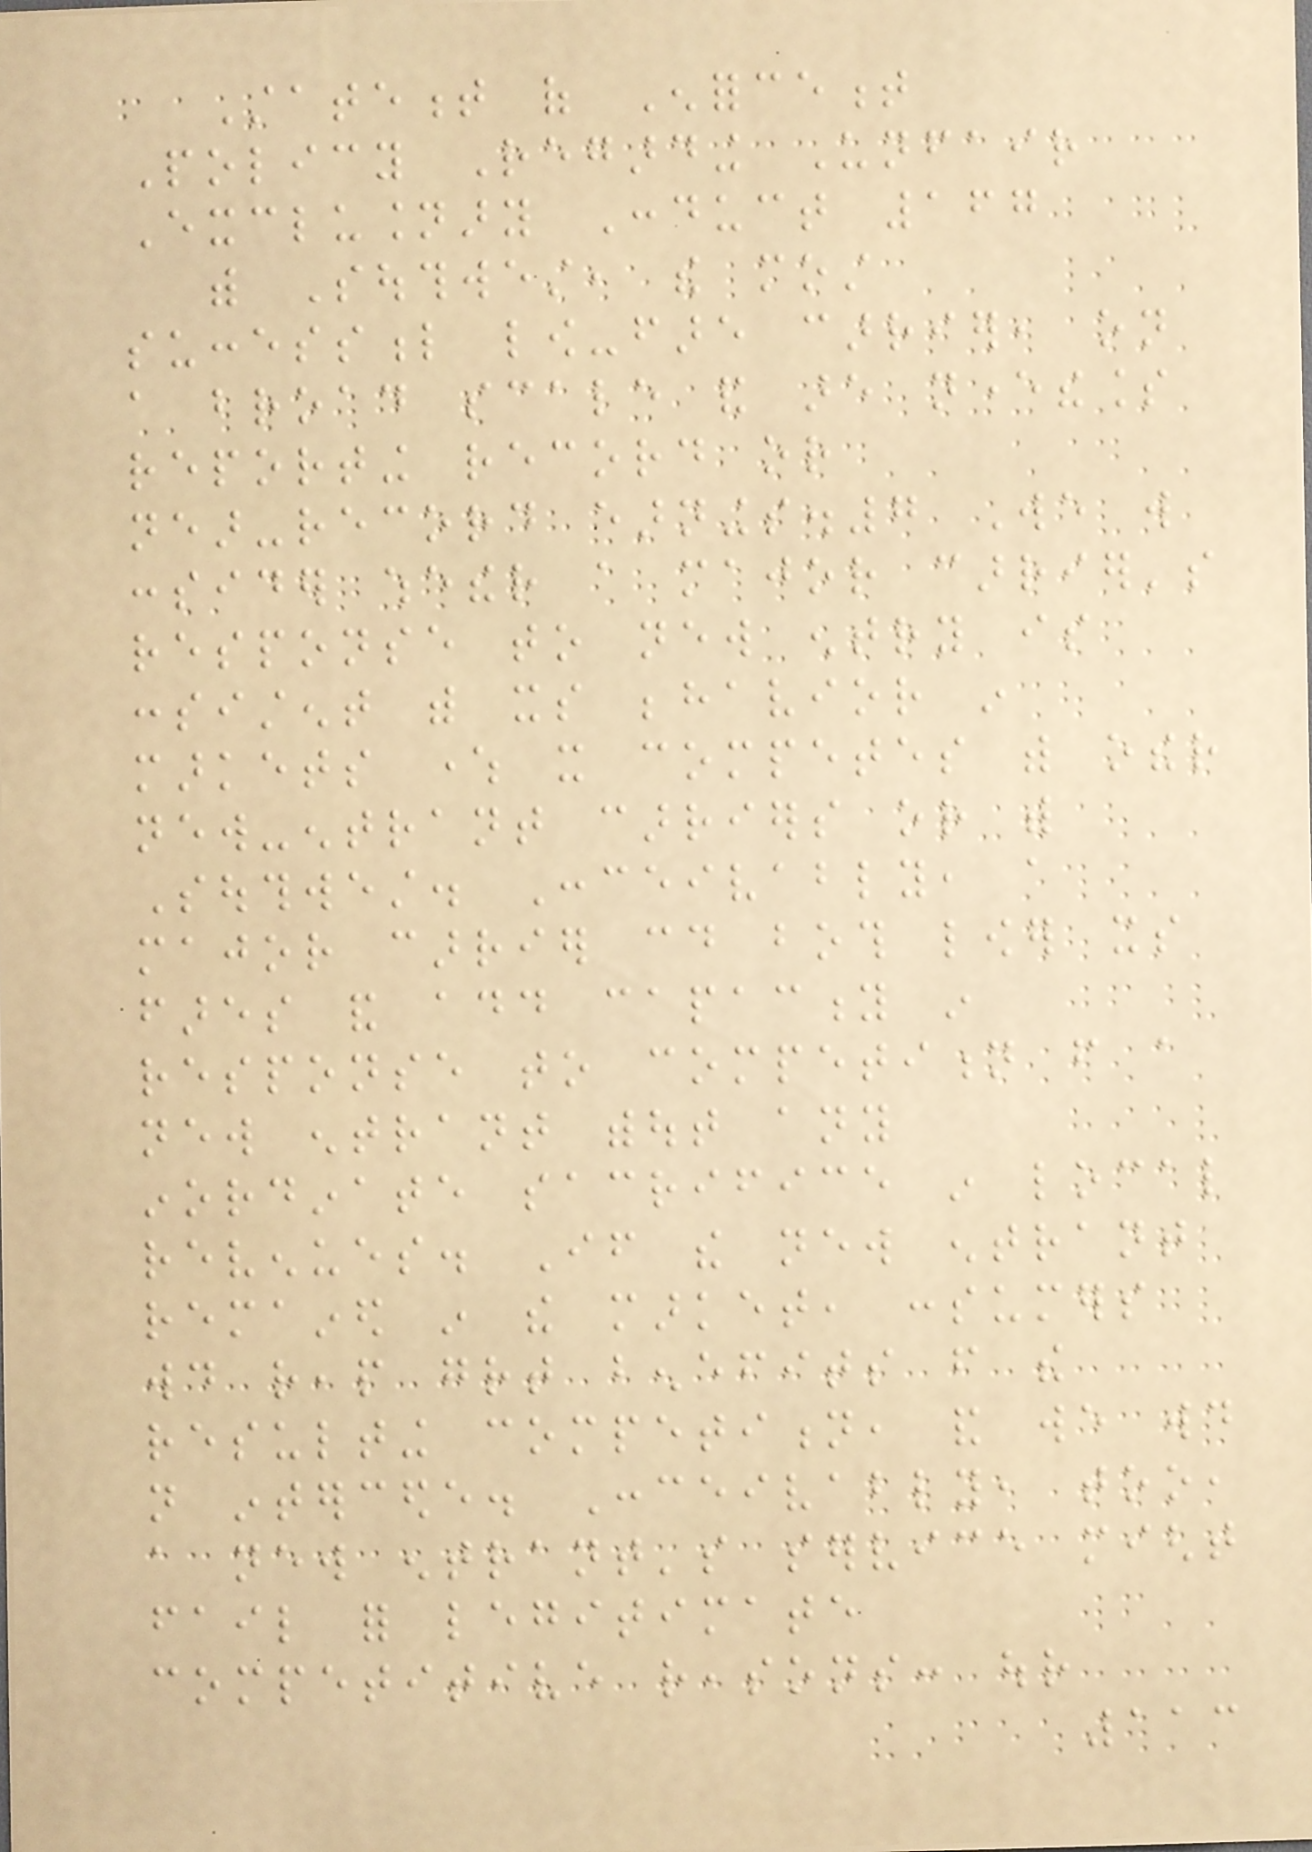Statement of Enforcement
Policy Regarding Unfair
Exclusionary Conduct 167
with Southwest, the most
successful low-fare carrier, on
a broad scale and are nevertheless
reporting record or
near-record earnings.7 We will
consider whether a major carrier's
response to new entry is
consistent with its behavior in
markets where it competes with other
new-entrant carriers or with
Southwest. Conceivably, a
major carrier could both lower its
fares and add capacity in
response to competition from a
new entrant without any
inordinate sacrifice in local
revenues. If the new entrant
remained in the market, consumers
would reap great benefits from the
resulting competition, and we would
not intercede. Conceivably, too,
a new entrant's service might
fail for legitimate
competitive reasons: our
113
